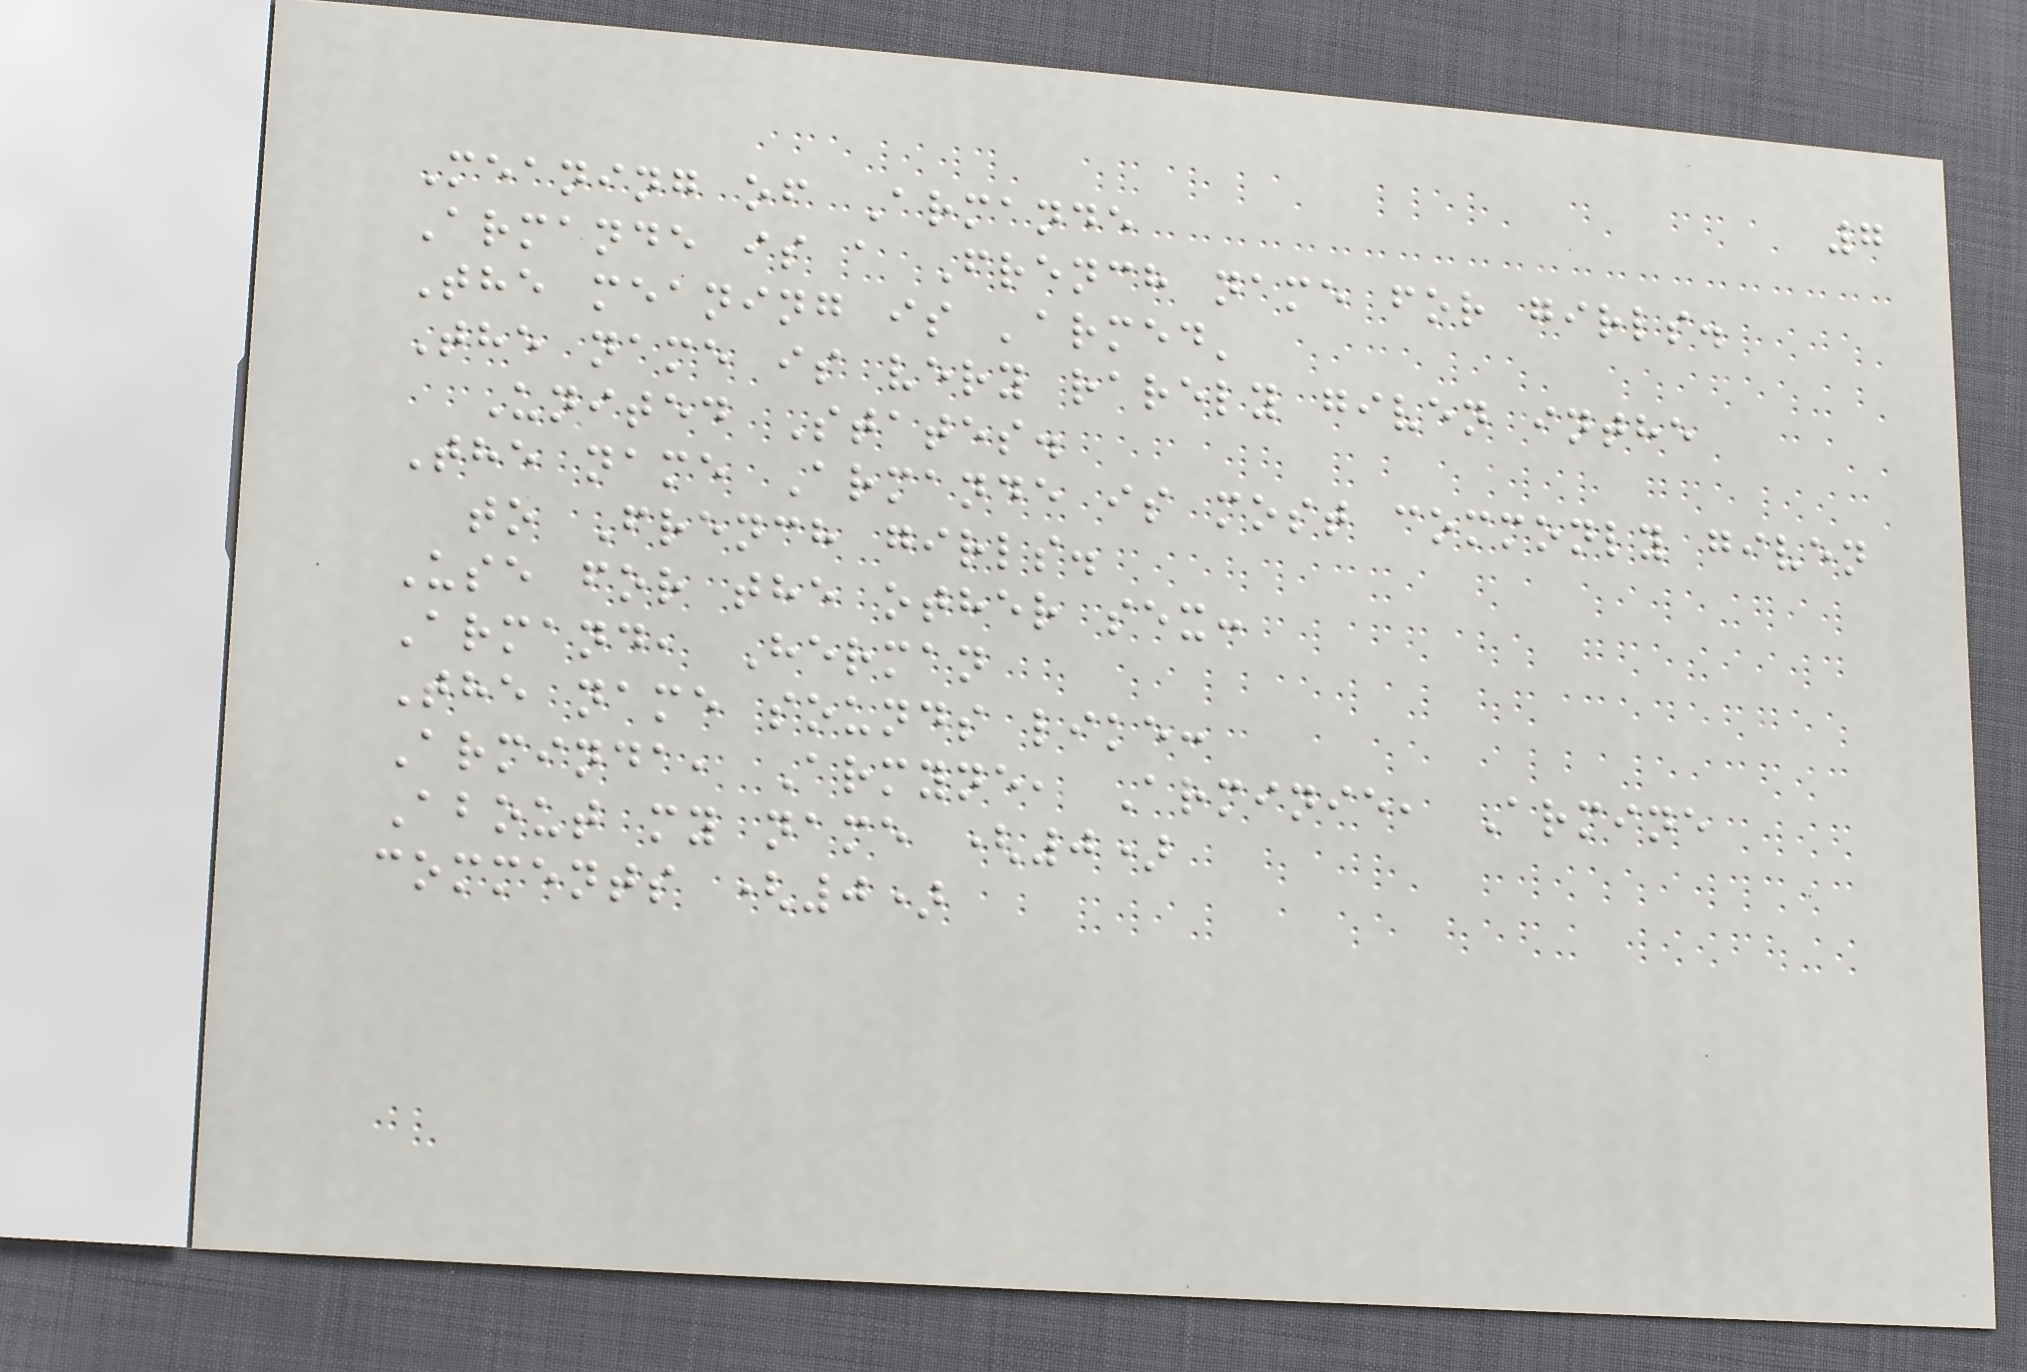7
Meaning of Armande
Armande is a French name for girls.
The meaning is 'armed'
The name is very rarely given inthe
United States.
The name Armande is most commonly given
to French girls.
Use for the other sex:
Armand, Herman
The name sounds like:
Arminda, Armyne, Arminie, Armine
About my name (0)
comments (0)
